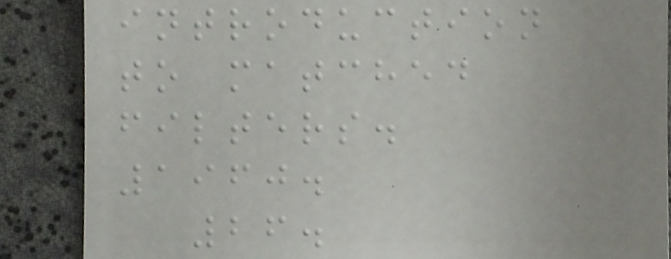introduction
to matched
filters.
1960.
26.
